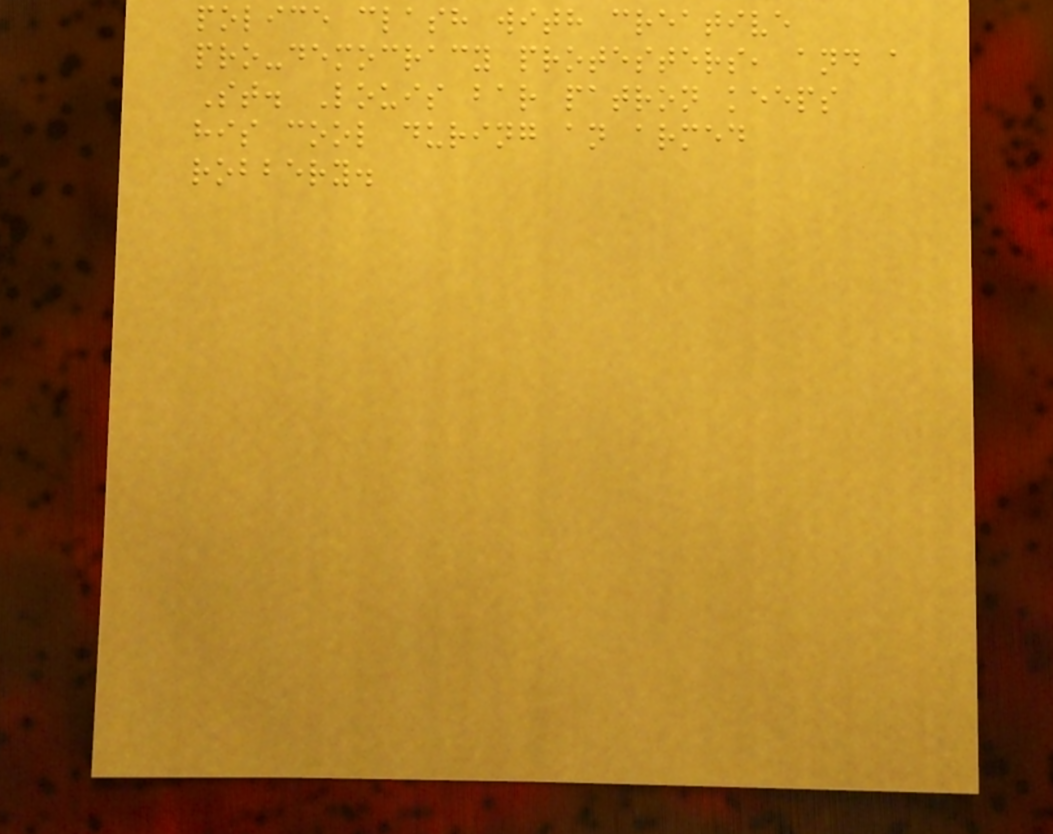police clash with creative
pro-democracy protesters, and a
St. Louis bar patron keeps
his cool during an armed
robbery.
